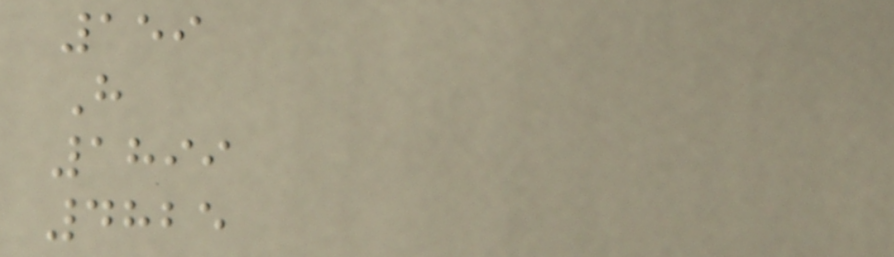159
H
1899
4825
